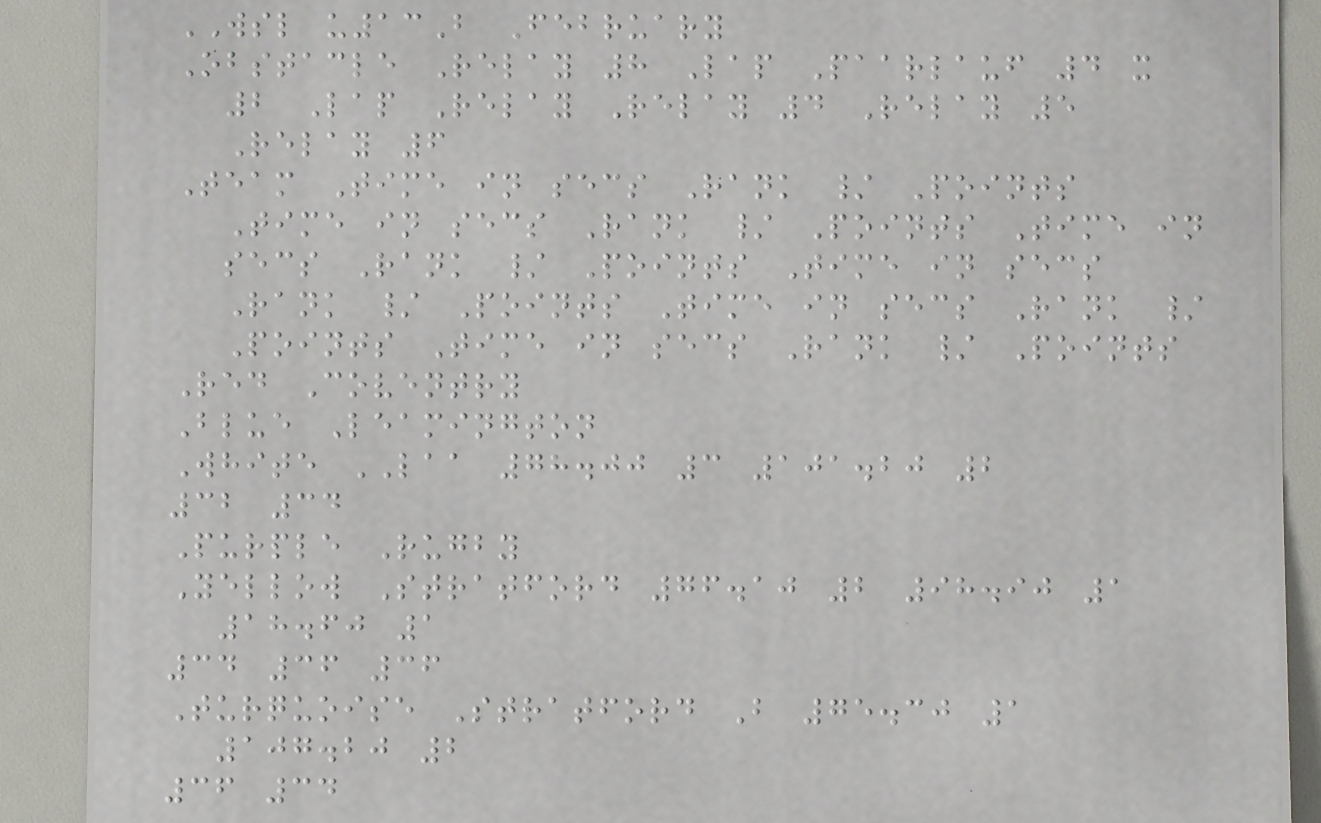WSL u13B February
Obstacle Relay 8 Lap Paarlauf 4 x
2 Lap Relay Relay 4 Relay 5
Relay 6
Team Time in secs Rank / Points
Time in secs Rank / Points Time in
secs Rank / Points Time in secs
Rank / Points Time in secs Rank /
Points Time in secs Rank / Points
Red Coventry
Blue Leamington
White LAA 78.00 3 101.20 2
32 34
Purple Rugby
Yellow Stratford 76.10 2 98.90 1
18.60 1
34 36 36
Turquoise Stratford B 75.30 1
107.20 2
36 34
